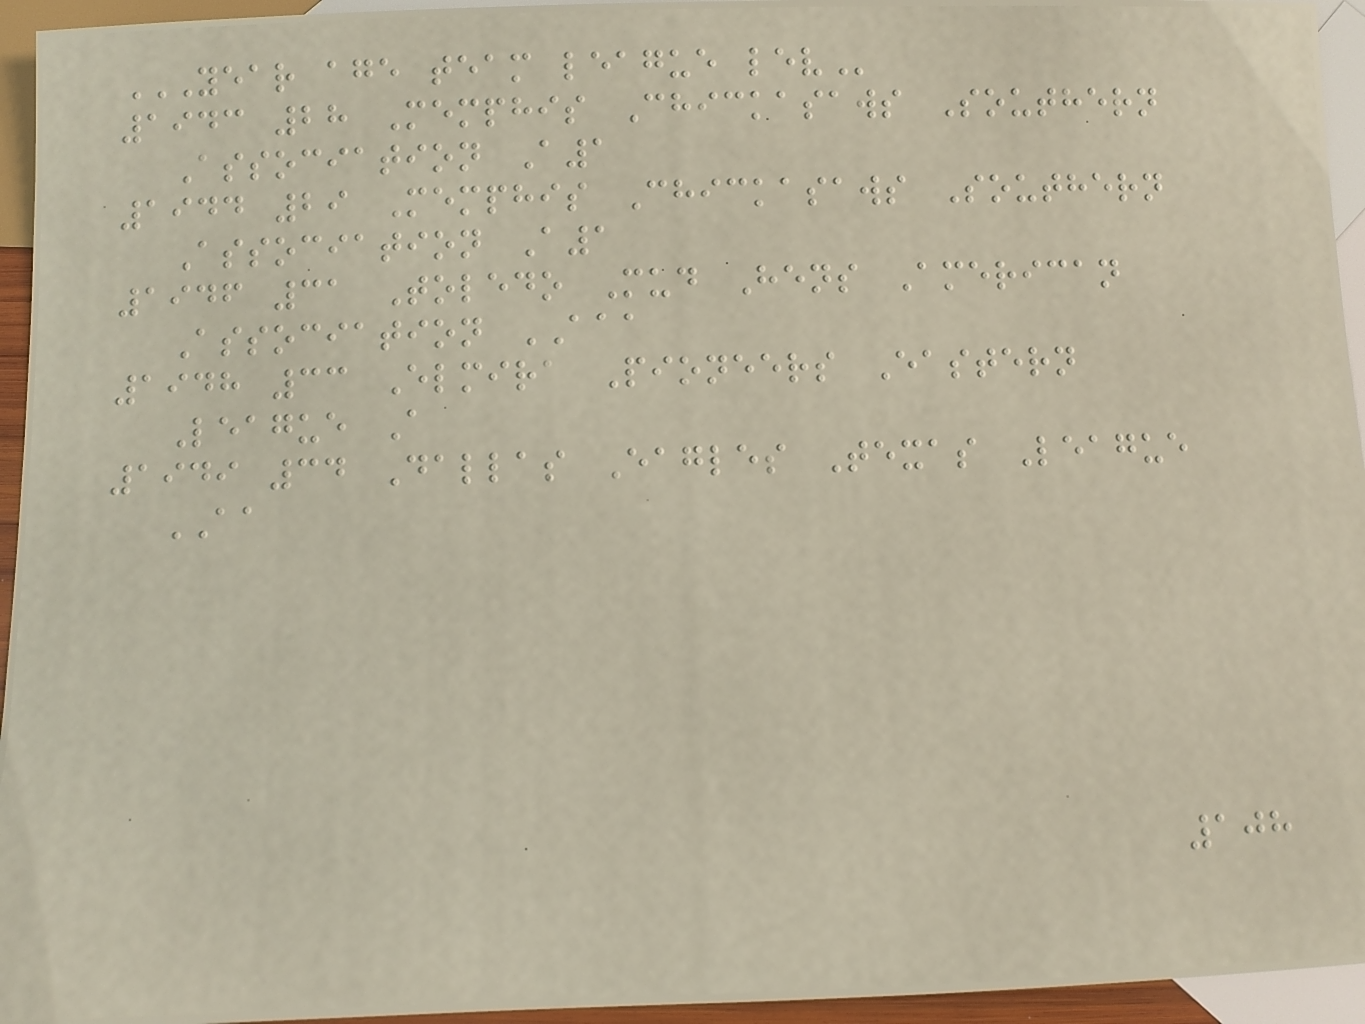YEAR AGE TEAM LEAGUE LEV
1943 28 Memphis Chickasaws Southern
Association A1
1944 29 Memphis Chickasaws Southern
Association A1
1946 31 Toledo Mud Hens American
Association AAA
1948 33 Elmira Pioneers Eastern
League A
1949 34 Dallas Eagles Texas League
AA
108
